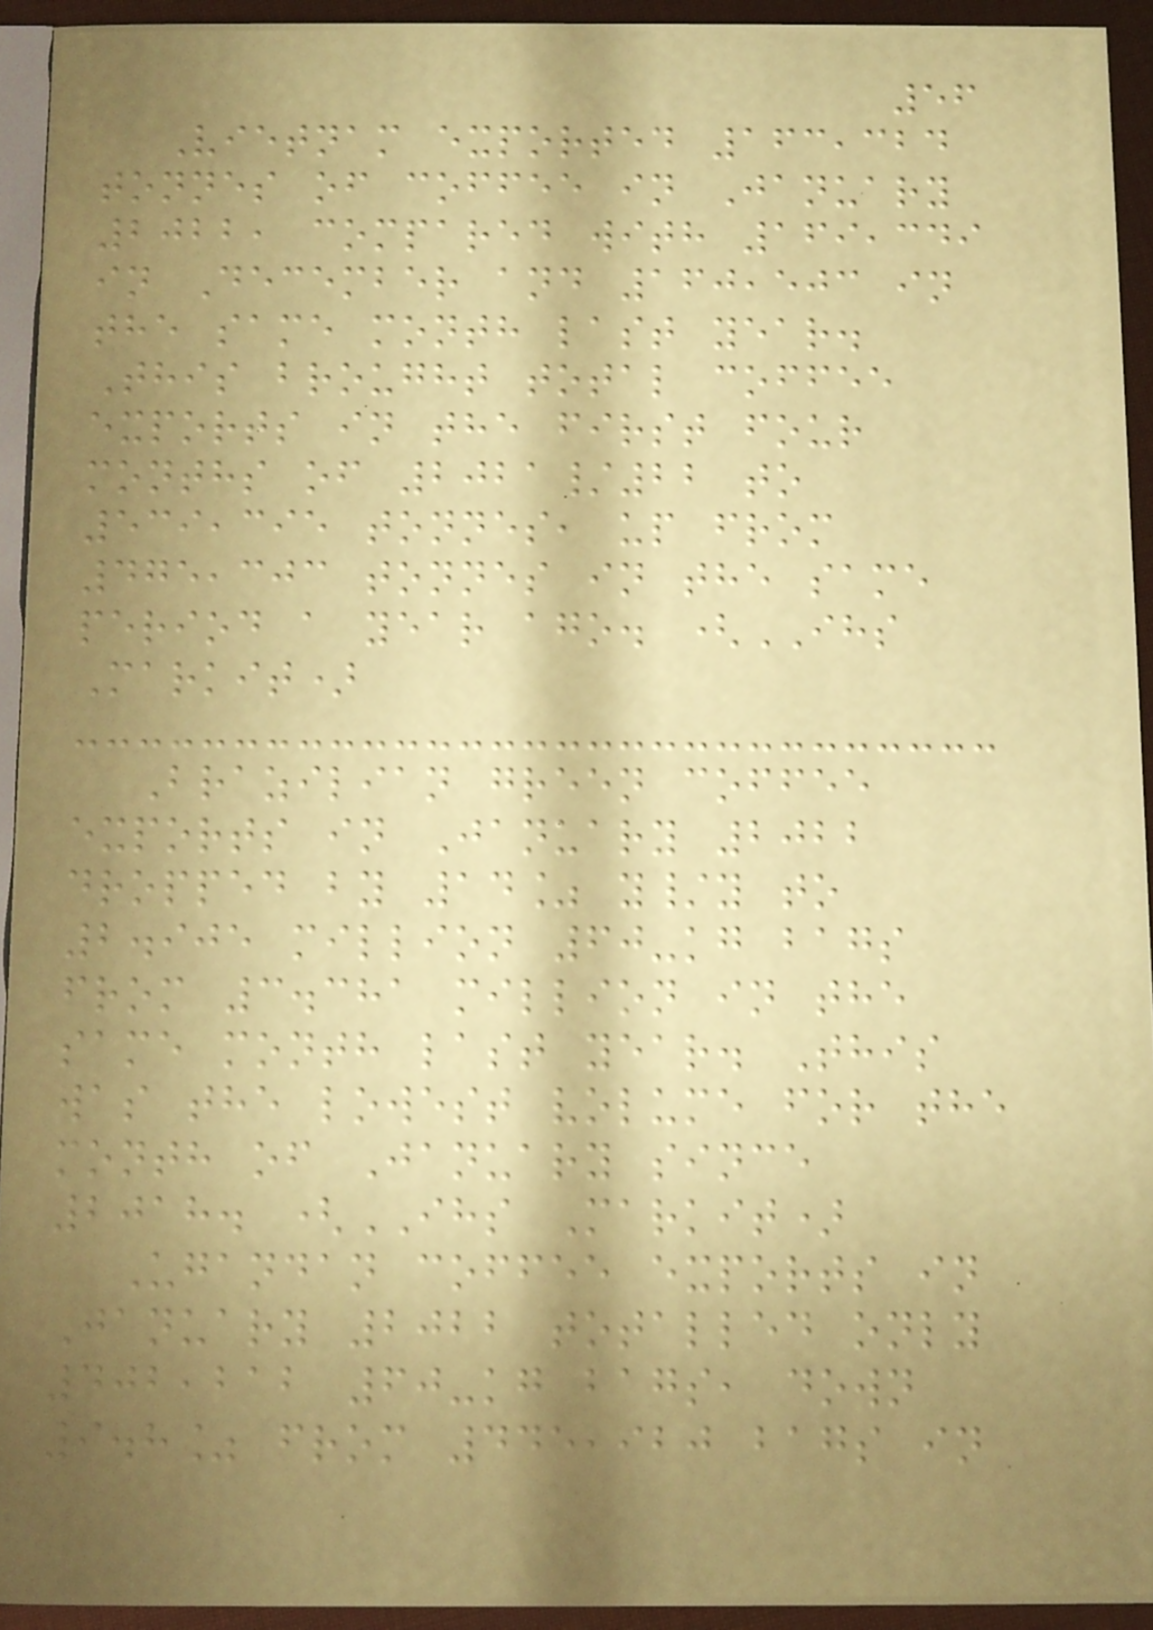56
Vietnam exported 163,324
tonnes of coffee in January
2022, compared with 169,349
in December and 160,503 in
the same month last year.
This brought total coffee
exports in the first four
months of 2021/22 to
539,395 tonnes, up from
475,303 tonnes in the same
period a year ago. (IHS
Markit)
Brazilian green coffee
exports in January 2022
dropped by 14% y/y to
2.905 million 60-kg bags
from 3.381 million in the
same month last year. This
was the lowest volume for the
month of January since
2018. (IHS Markit)
Ugandan coffee exports in
January 2022 totalled only
402,212 60-kg bags, down
9.8% from 445,920 bags in
